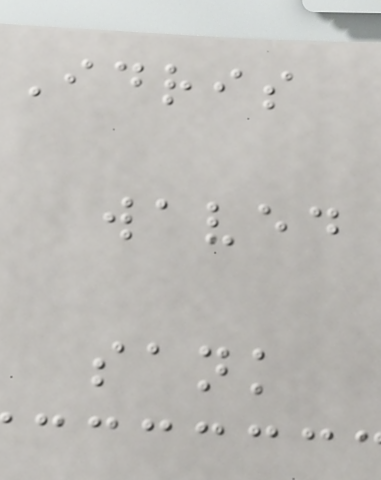Idris
waved
sank
